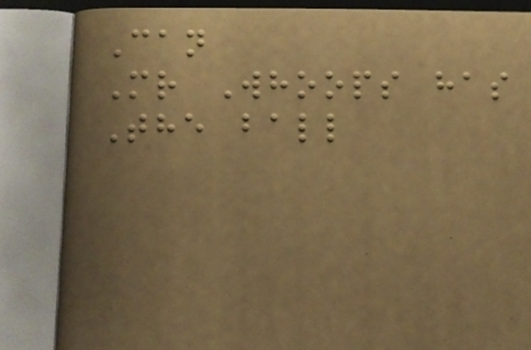Can
Mr Whoops has
The ball
